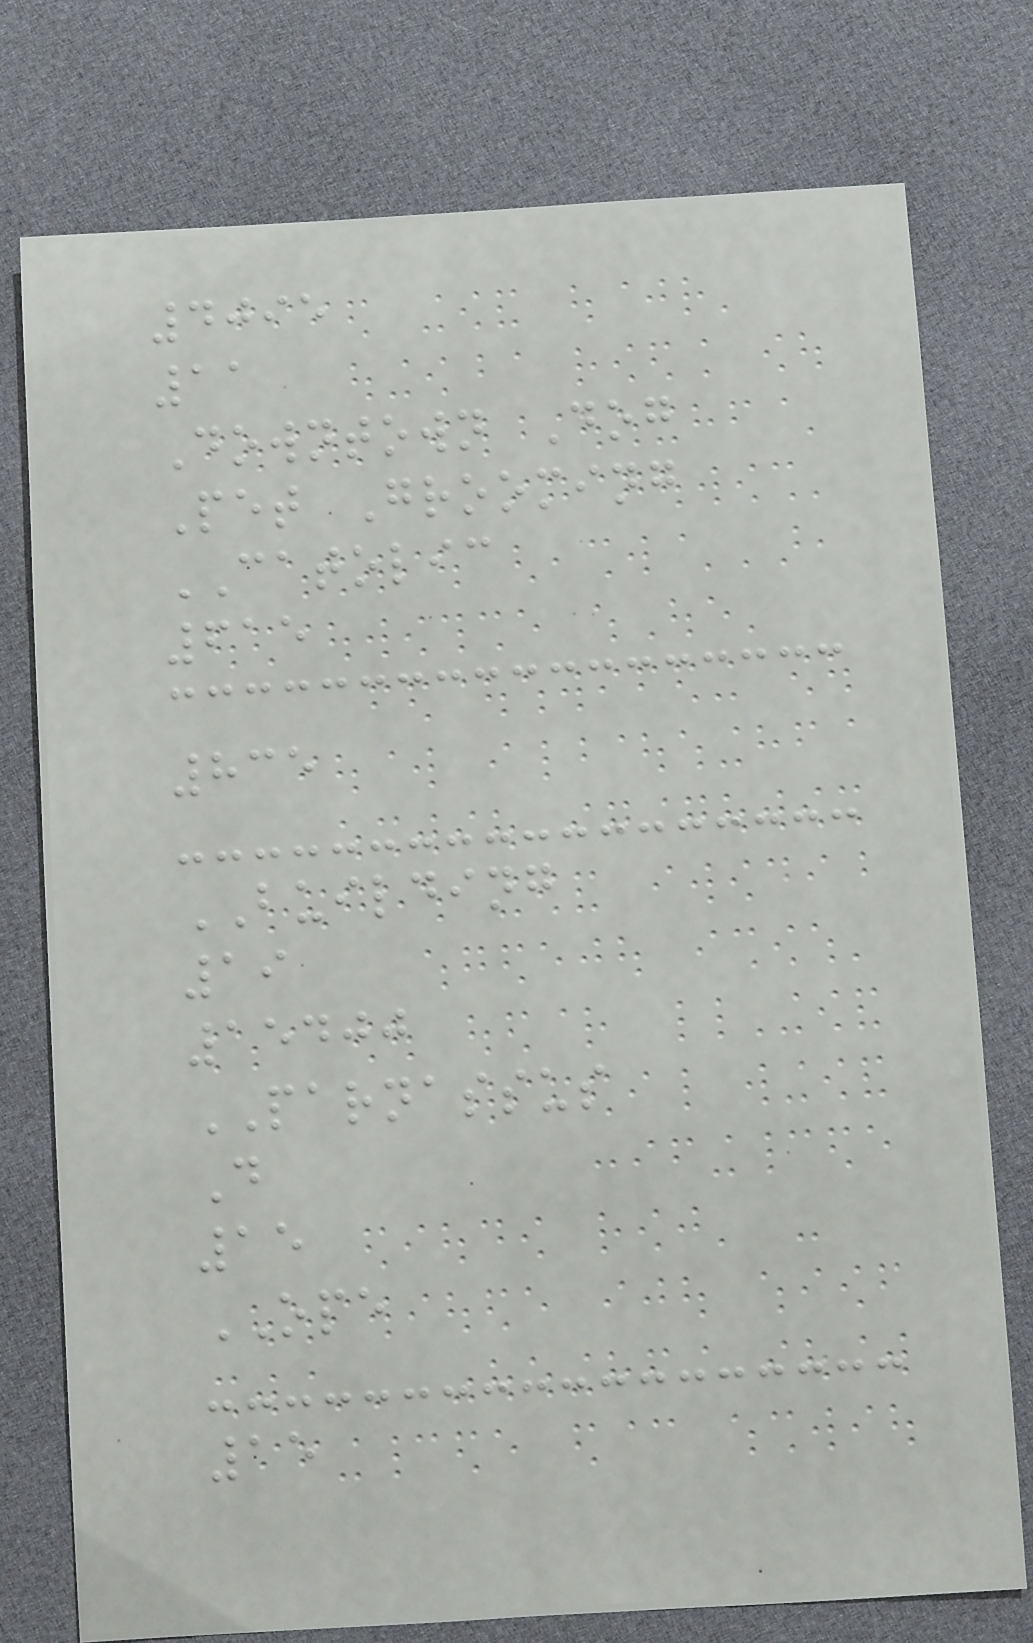4095
11
Downtown Dog
Pet Grooming
CATOLIC
615
835
BUILDING
19
15400
PARNASSUS
D
15
OPE
15
